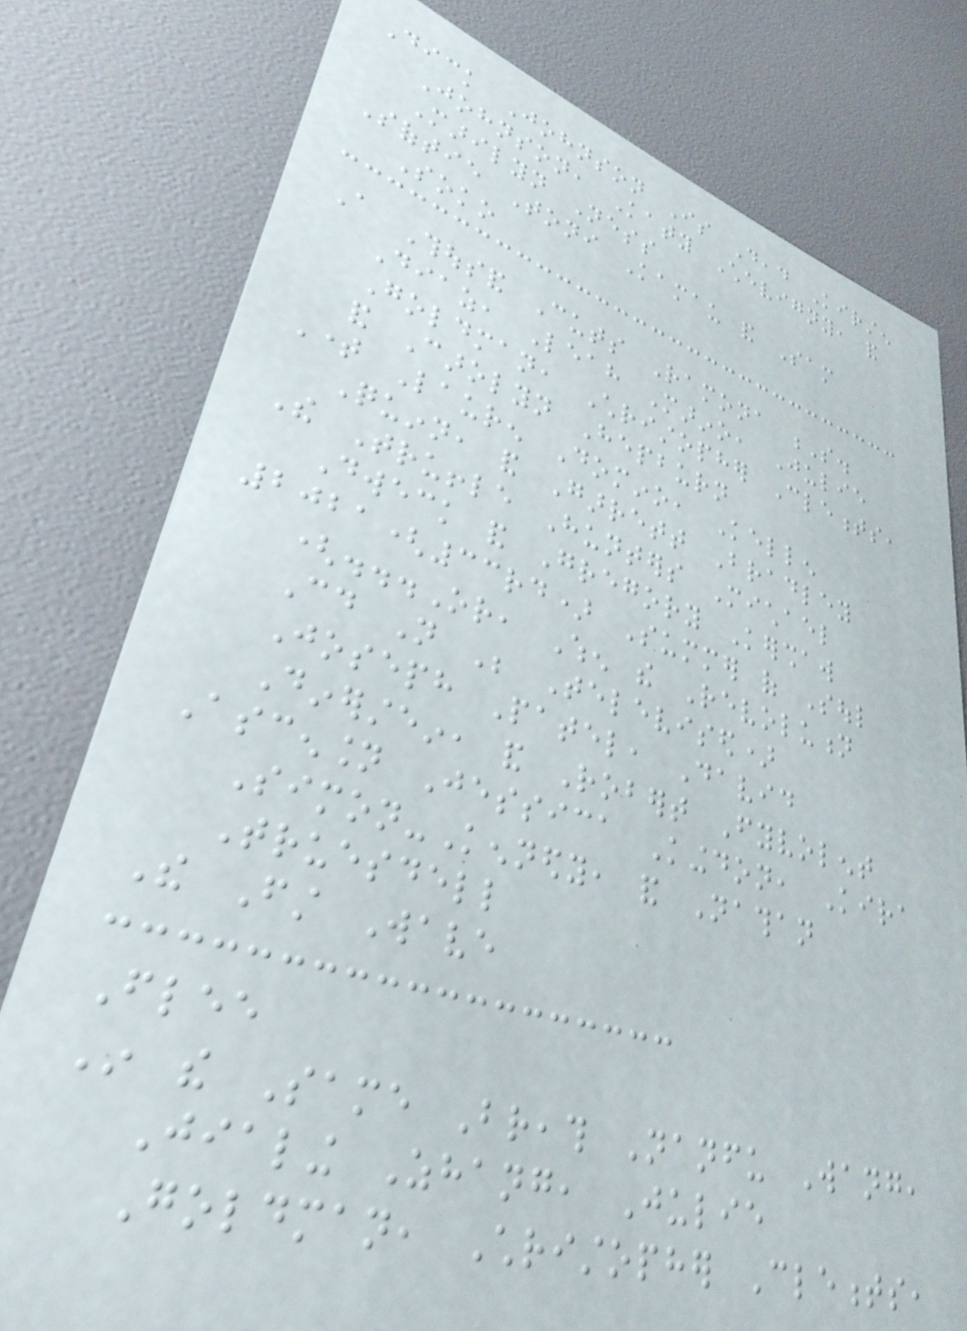Dick Johnson Is Dead Kirsten
Johnson, Katy Chevigny, and
Marilyn Ness
Softie Toni Kamau and Sam
Soko
A Thousand Cuts Ramona S.
Diaz, Leah Marino, Julie
Goldman, Christopher Clements,
and Carolyn Hepburn
Time Lauren Domino, Kellen
Quinn, and Garrett Bradley
The Truffle Hunters Michael
Dweck and Gregory Kershaw
2021(33rd) Summer of Soul
(...Or, When the Revolution
Could Not Be Televised)
Joseph Patel, David
Dinerstein, and Robert Fyvolent
Ascension Jessica Kingdon, Kira
Simon-Kennedy, and Nathan
Truesdell
The First Wave
Flee
In the Same Breath Nanfu Wang,
Jialing Zhang, Julie
Goldman, Christopher Clements,
